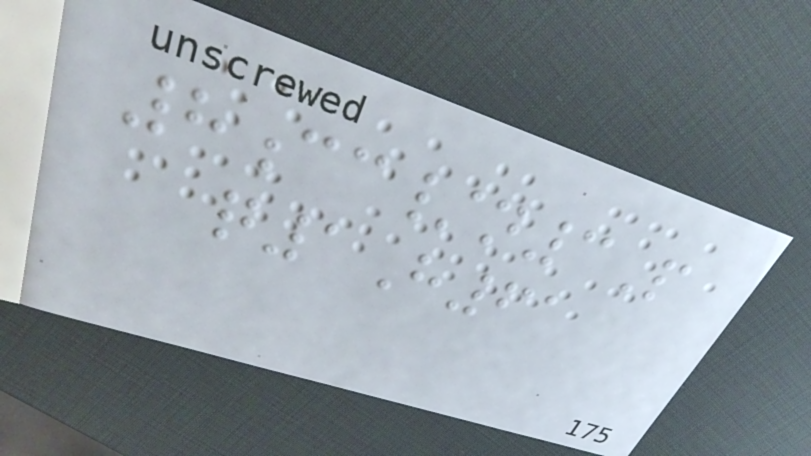8cc/n3P
q1H61
